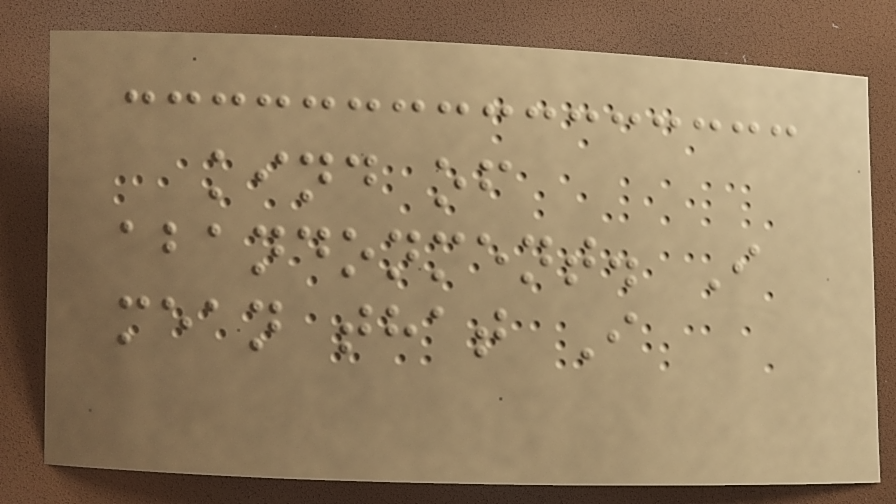kind of
abandonment. I
mean that I
